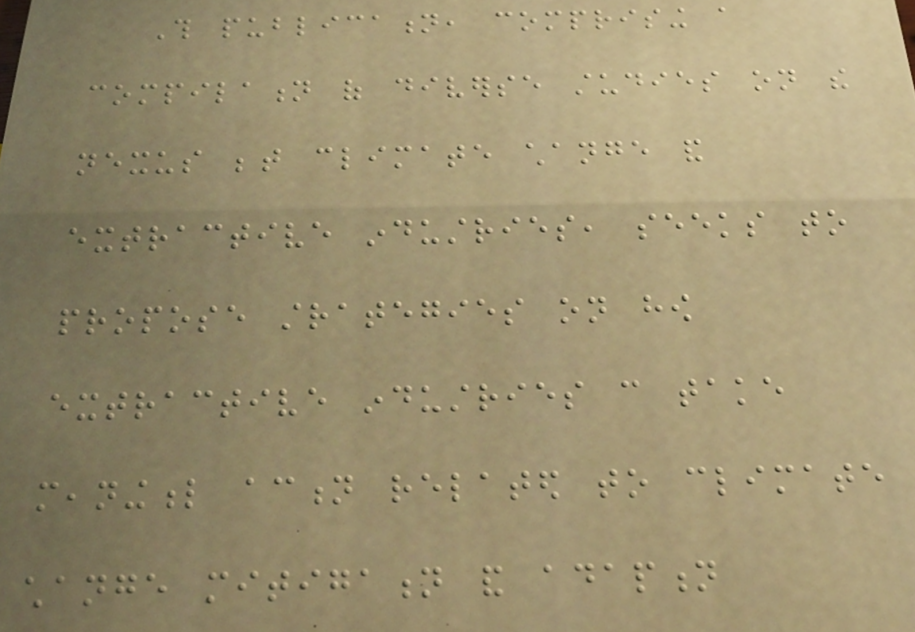This publication, comprising a
compilation of diverse studies on the
nexus between climate change and
extractive industries, seeks to
propose strategies on how
extractive industries can take
meaningful action related to climate
change mitigation and adaption
